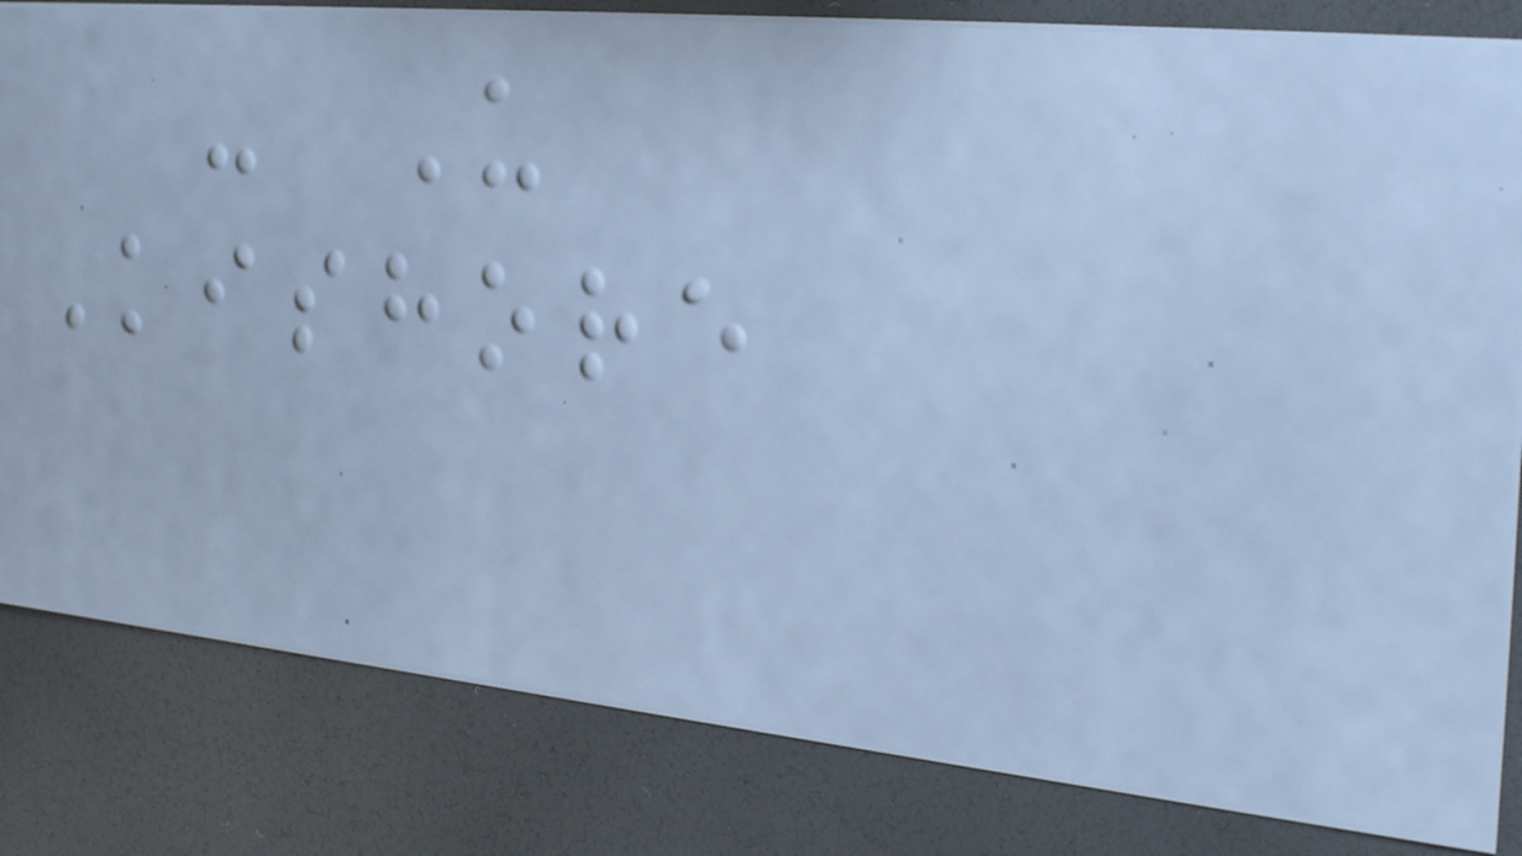- U
Kishore
